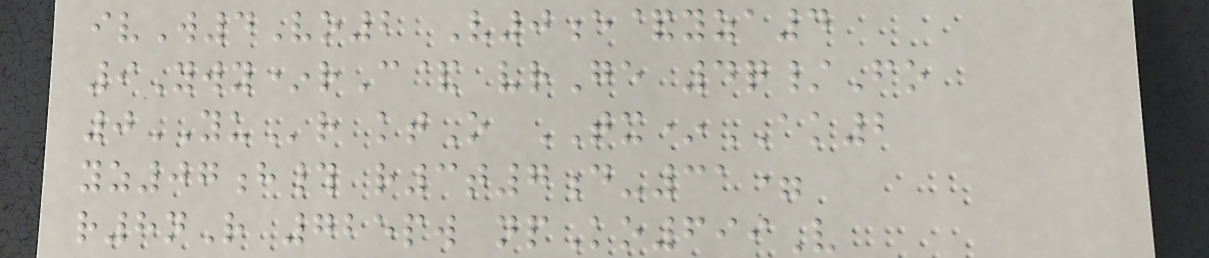ivW4Vo2 V0e&yza4
9Ywy*rC& vrGe 4q/Fo
0YUr ktO TX*AK2
yz07h# r3t7d-31=
r8nR 725pw npKo699V
